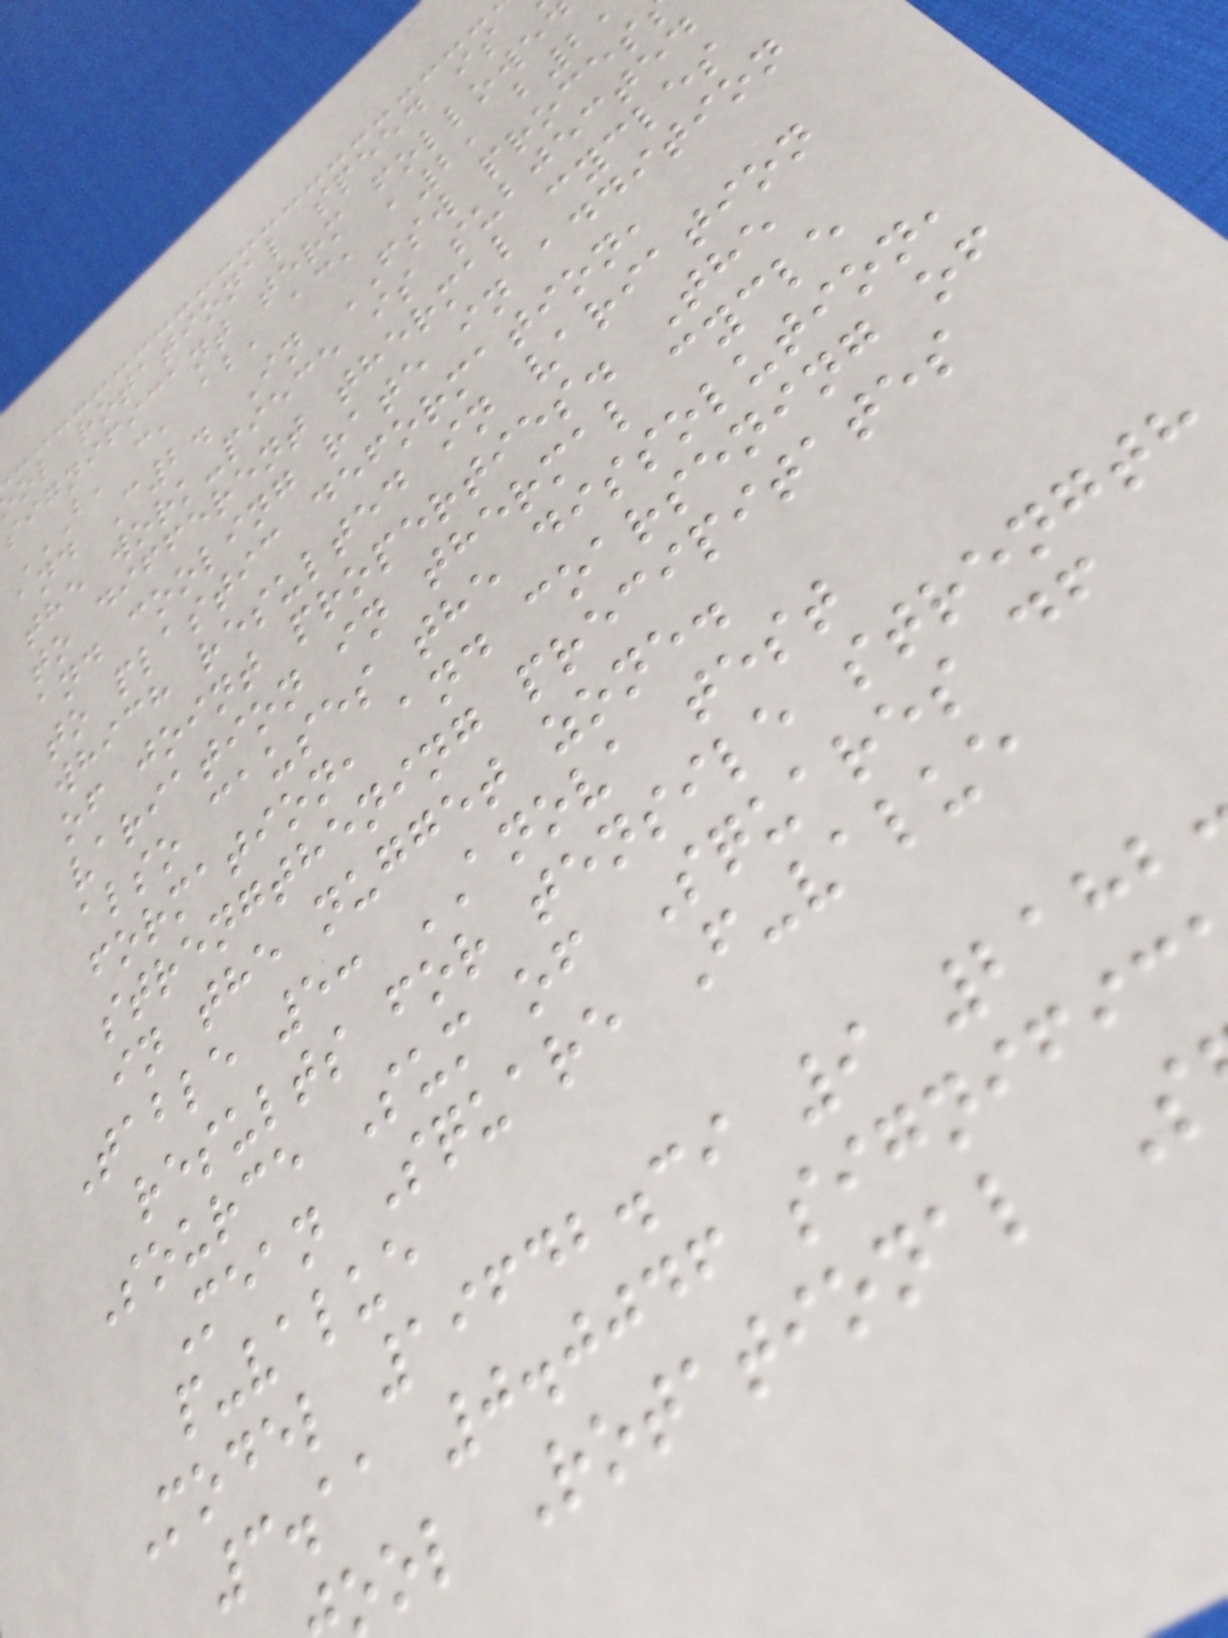ol rotational speed is
significant term followe
and C2. In FSW proces
the work-piece is subjected
to different thermal cycles
and cooling rate in addition
to plastic deformation,
which resulted in variation
of joint properties. The
variation in thermal cycle
also causes the dissolution,
formation, and coarsening of
strengthening precipitates
in the nugget zone.
Table 5: ANOVA test
results for tensile strength
Source Sum of Squares df
Mean Square F-value
p-value
Model 19642.39 9 2182
3.11 0.0046 signific
ool Rotational S
